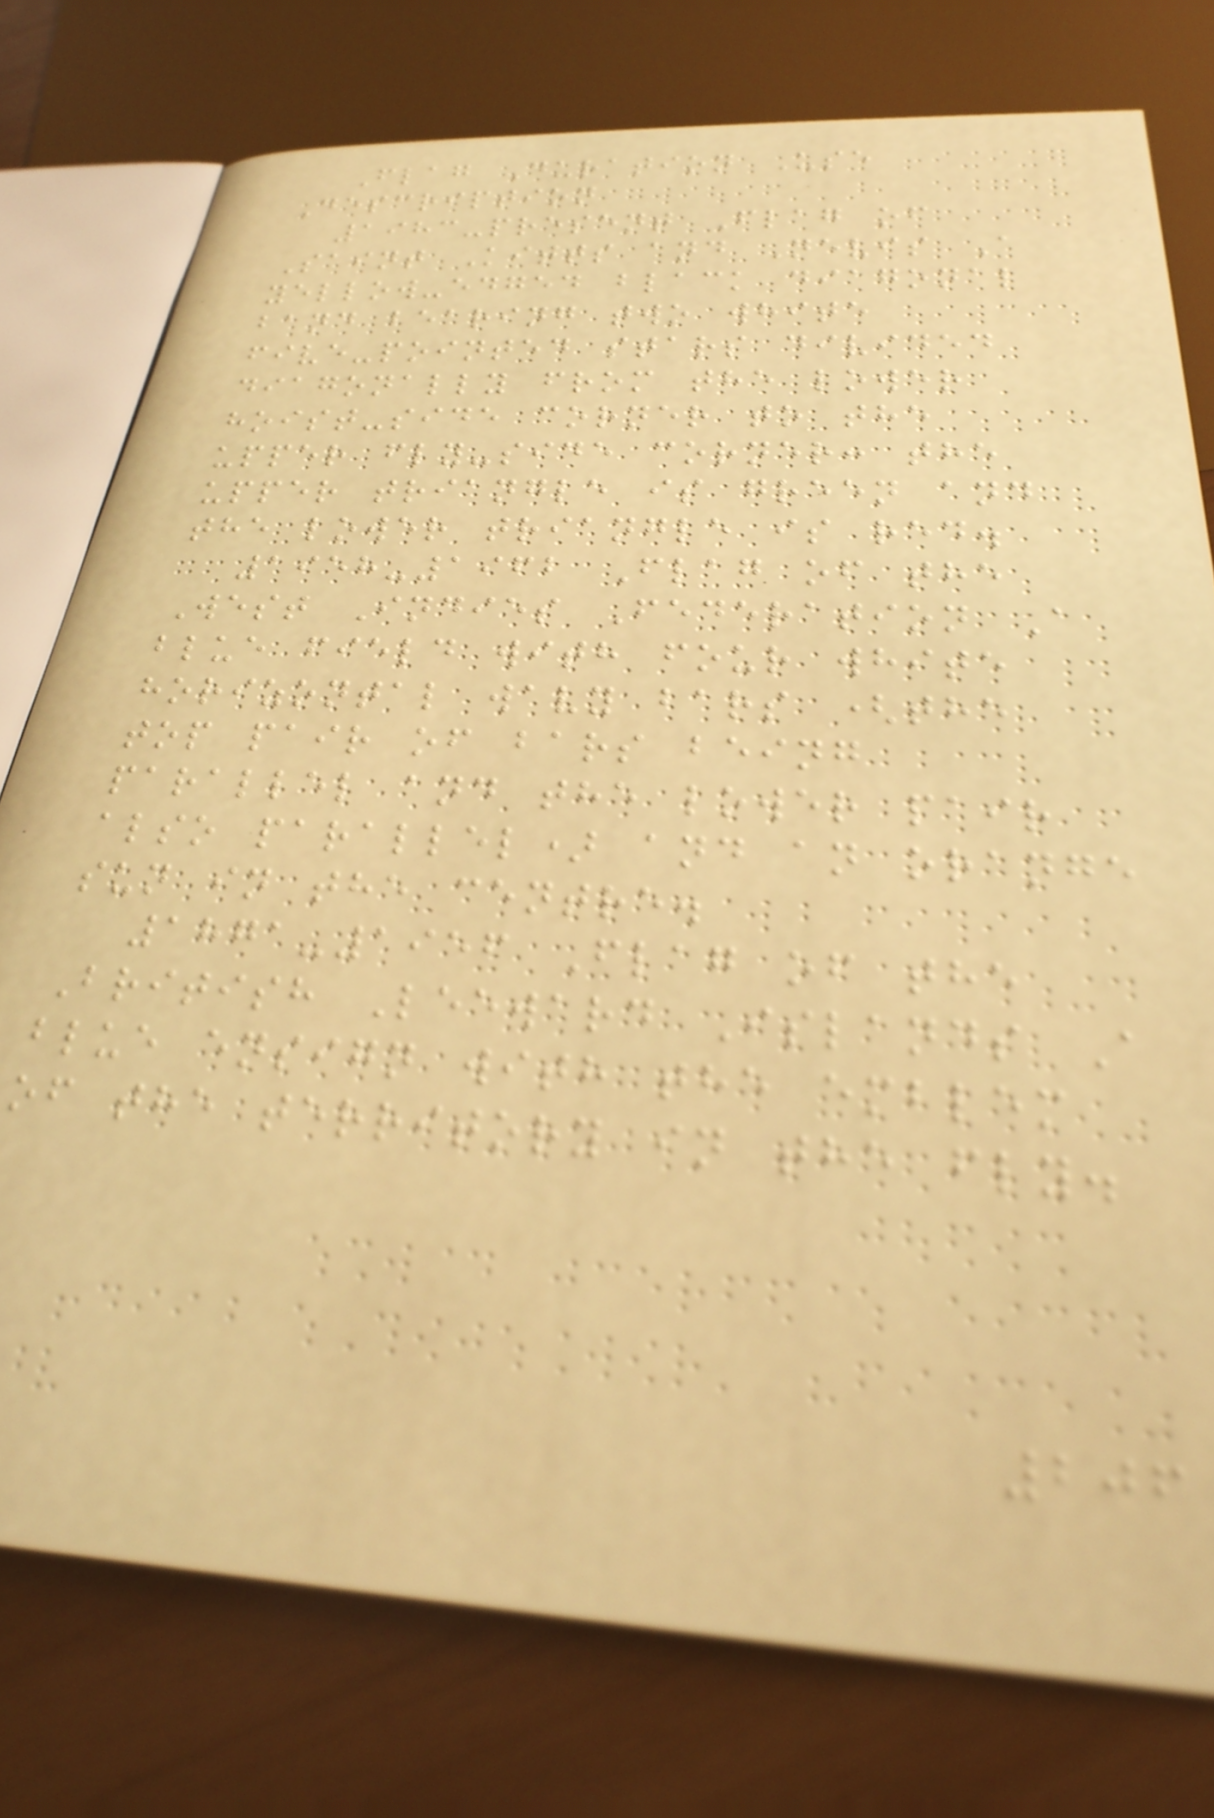Flag Duration Use
Description
1983-present Flag of
Saint Kitts and Nevis A
yellow-edged black diagonal
band bearing two white
five-pointed stars divided
diagonally from the lower
hoist-side corner to the
upper fly-side corner: the
upper triangle is green and
the lower triangle is red.
1958-1962 Flag of the
West Indies Federation A
blue field with four white
horizontal wavy bars (the
top pair of bars being
parallel and the lower pair
also parallel) and an orange
sun in the centre.
1871-1956 Flag of the
British Leeward Islands A
blue ensign with the emblem
of the territory in the fly.
206
